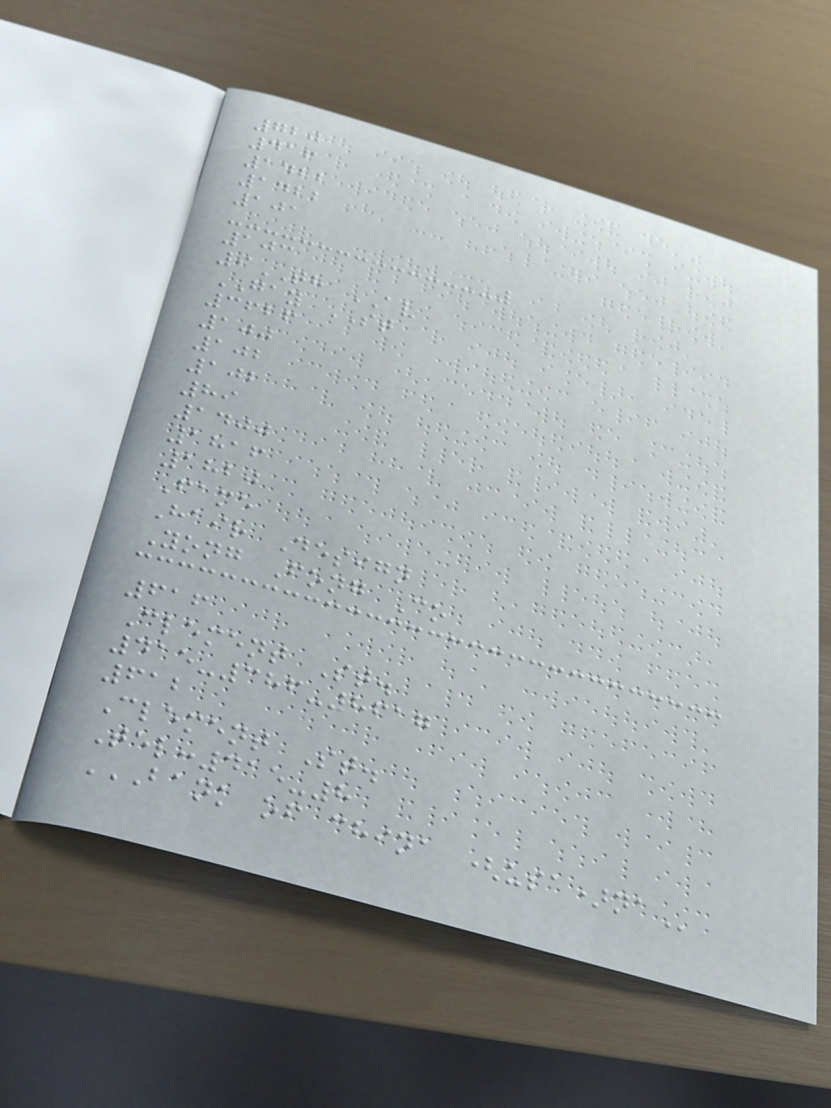720
416
1422
1422
101
103
9TH AV
GAY ST
3626
100
102
102
89
1400
1816
1820
Fame
Hair Design
Yong Fong Co
616
Clement St.
415-386-8617
612
Clement St.
Tel:415-8
BANK OF CHINA (USA)NA
